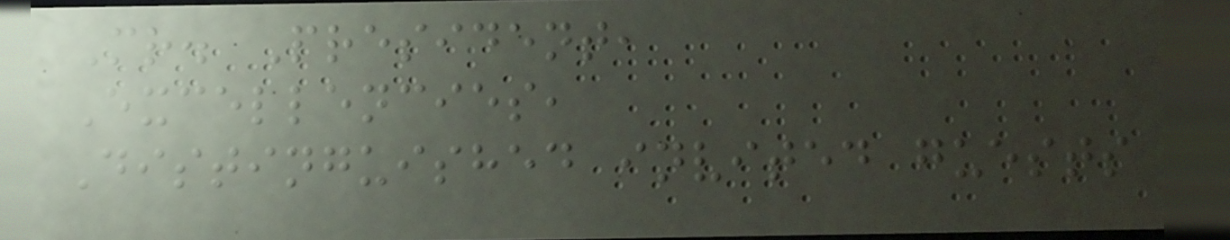Mr. President,
Excellencies,
Distinguished invited guests
